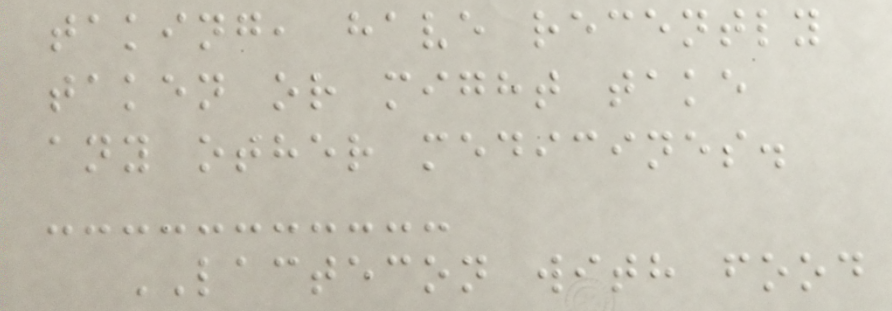taking, have recently
taken or might take
any other medicines.
LACTECON with food
